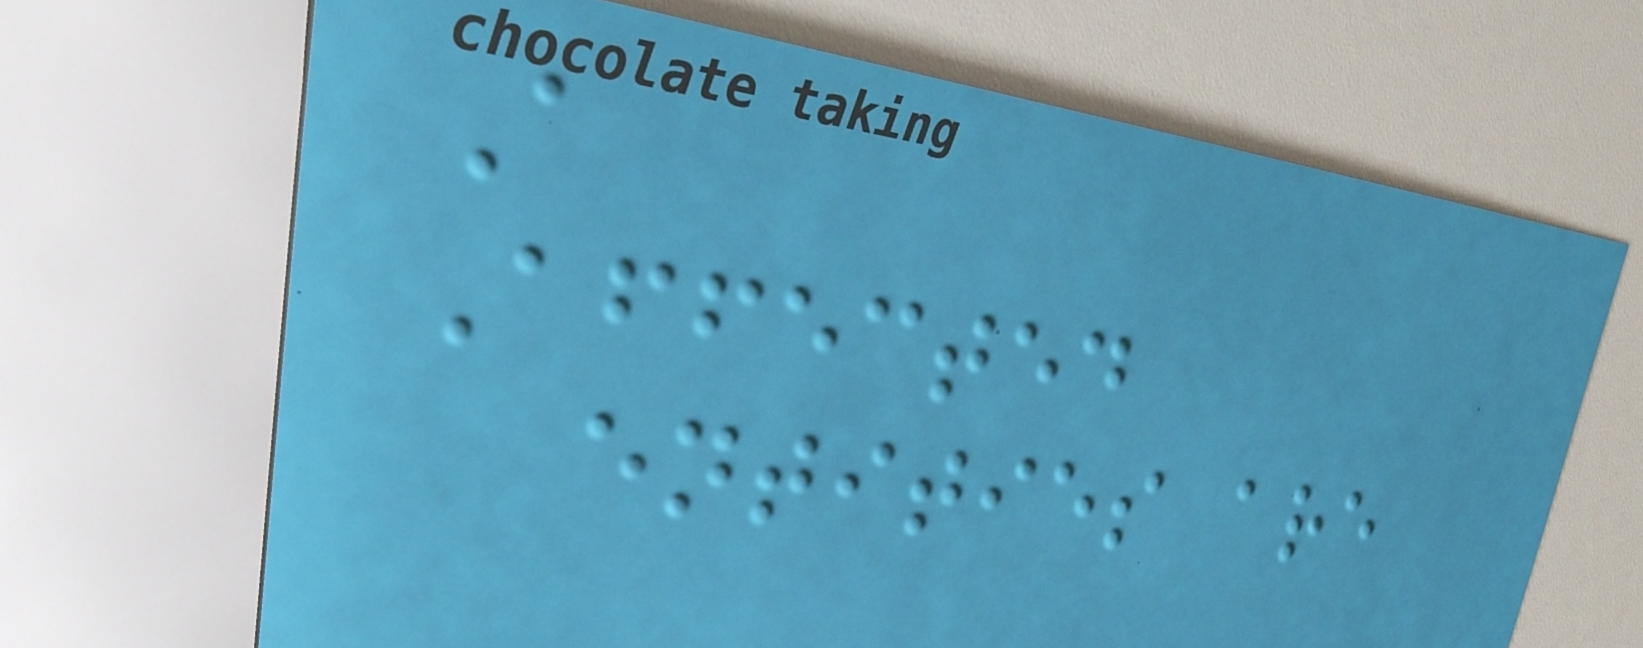A
Affected
entities are
